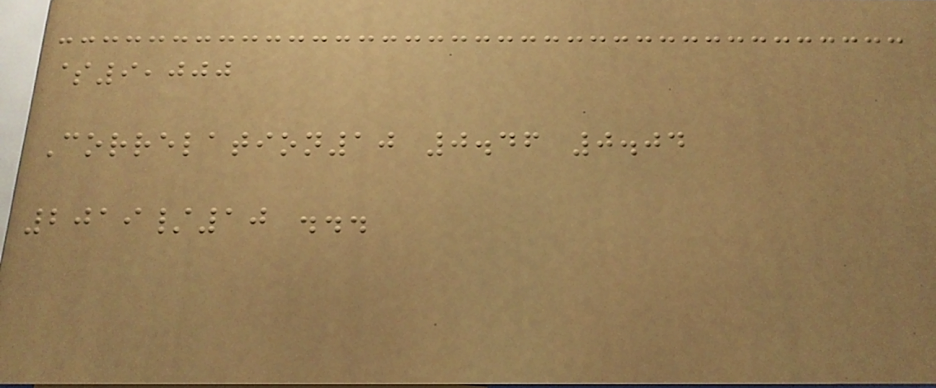$9,000
Correlation10 0.46 0.04
2019/10 ...
